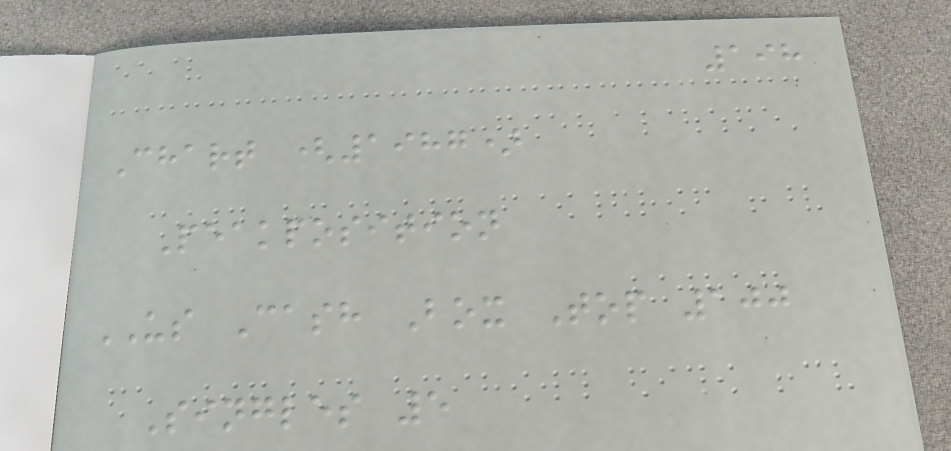198
Chart (1987)
Peakposition
US Cash Box Top 100
Singles 5
